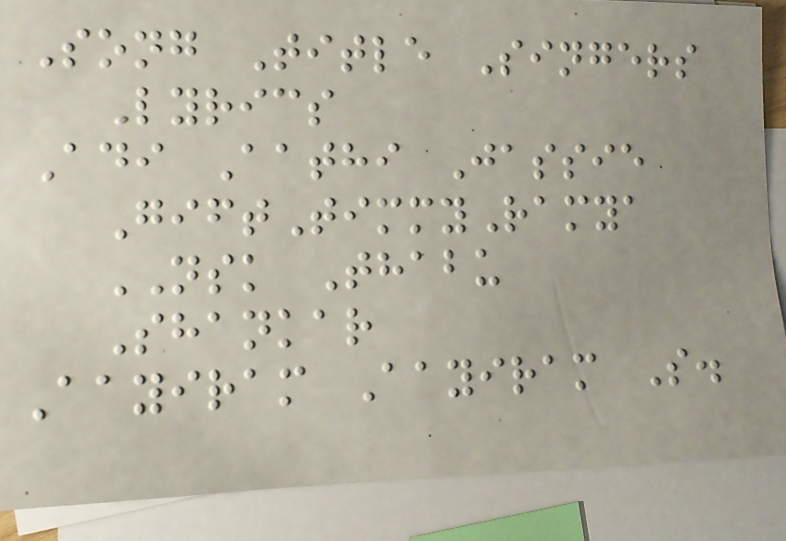Song Title Singers
Lyrics
Adi Aathi Jassie
GiftTimmyRamya
NSK Thabu
Shankar
Aayiram Aayiram S.
